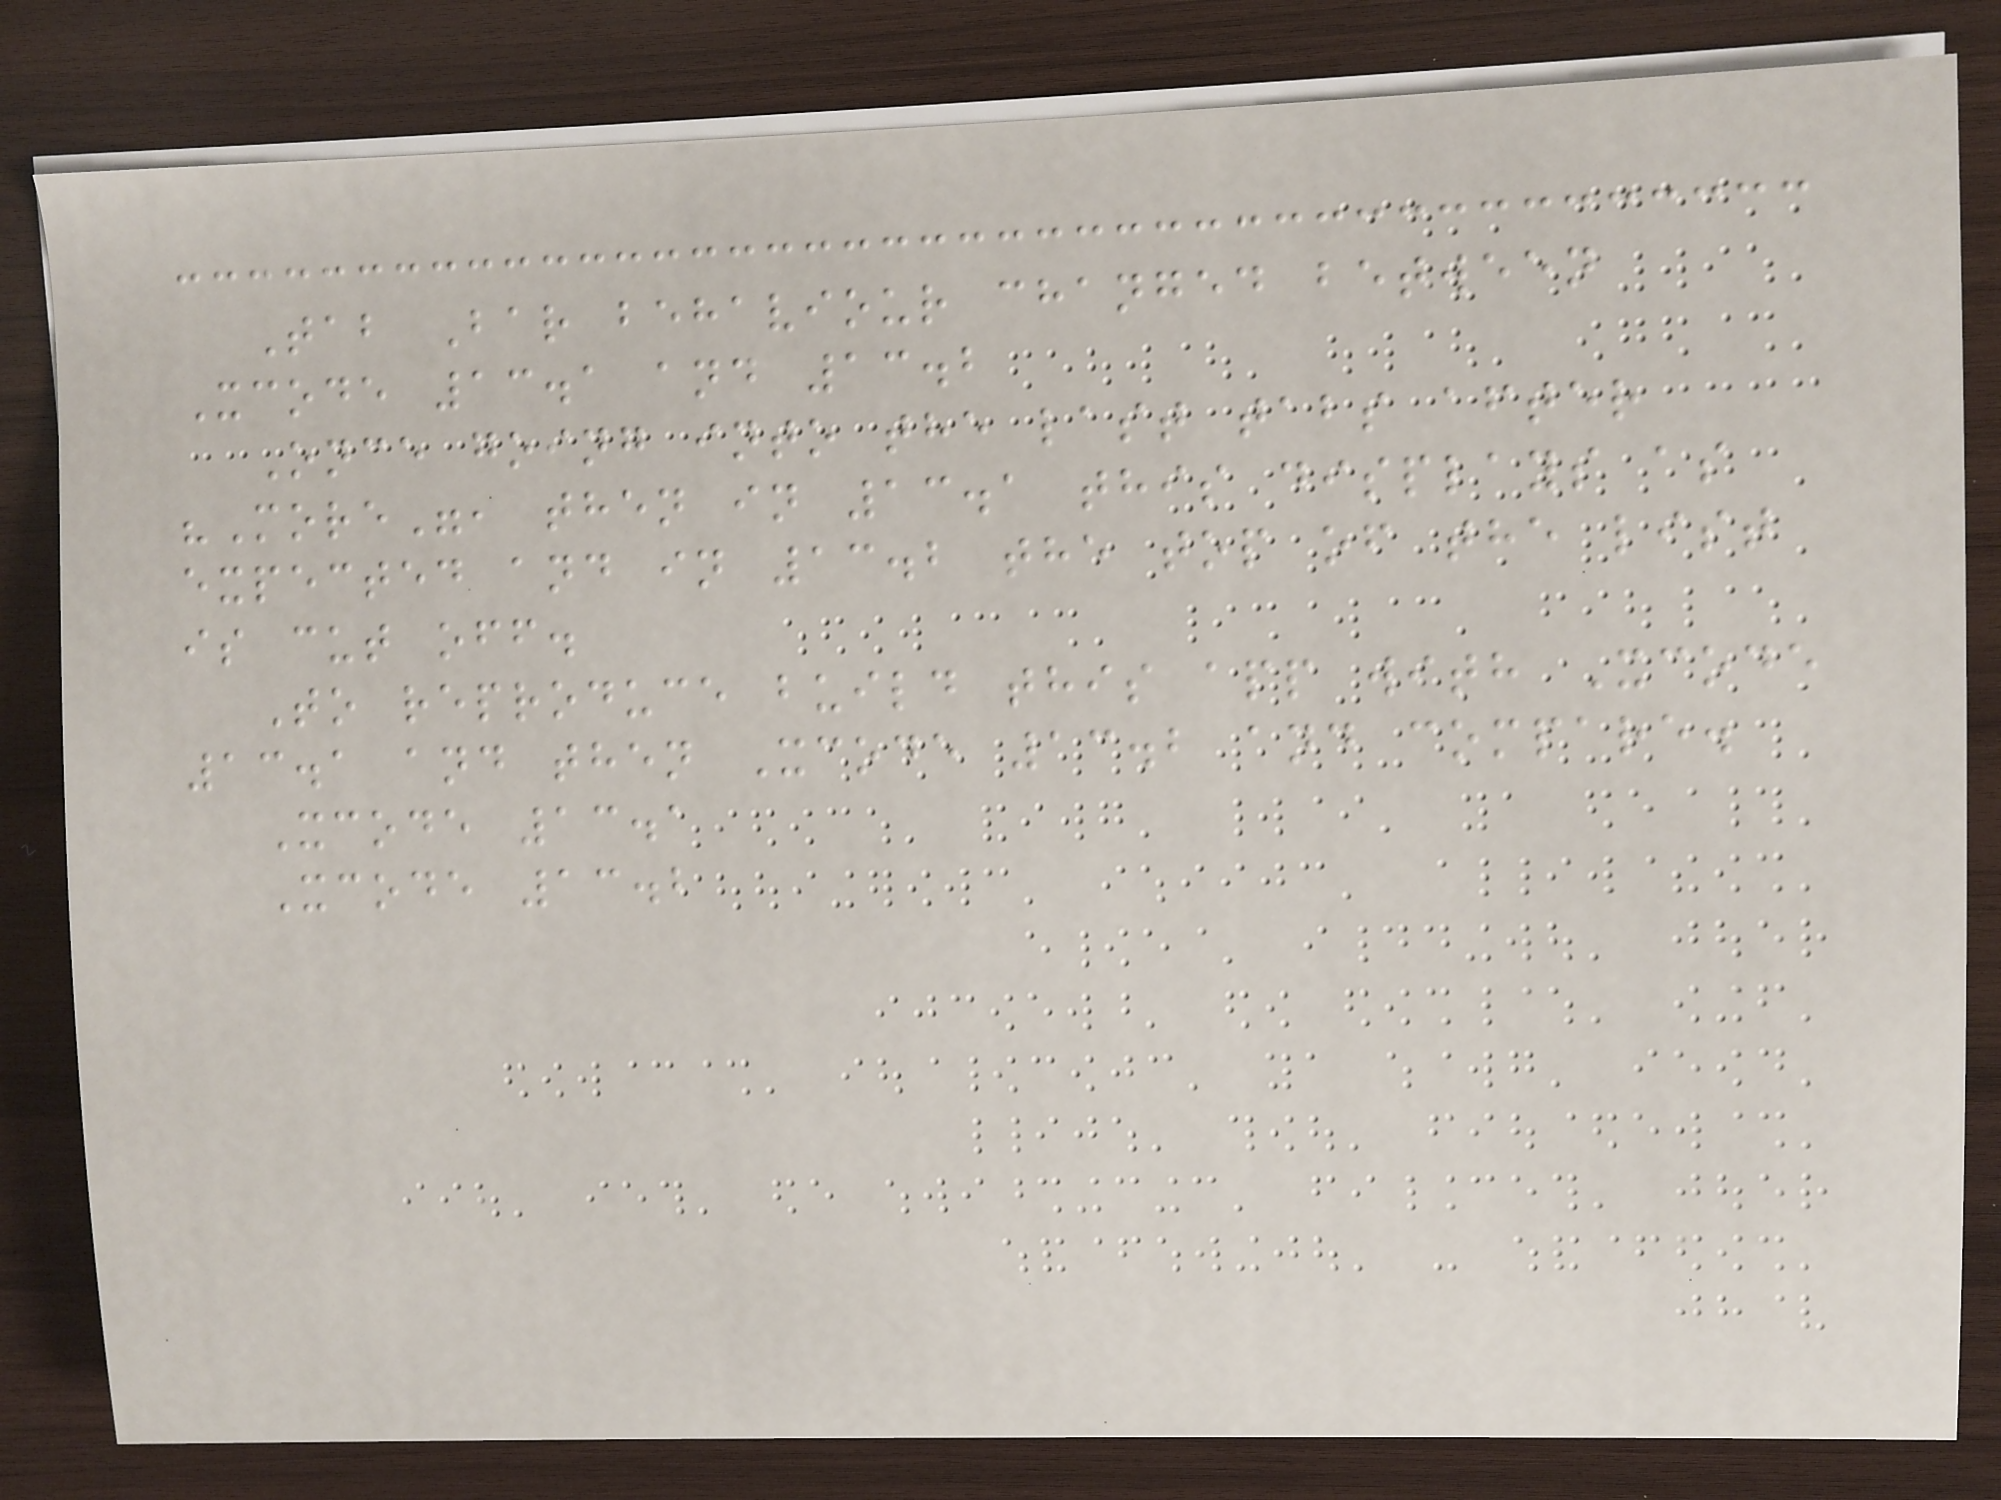Tab Bar behaviour changed between
Xcode 13.1 and 13.2
Once going into the last tabs after
"More", then in 13.1 this displays as
expected and in 13.2 the top of the list
is cut off.
To reproduce build this app with Xcode
13.1 and then Xcode 13.2 and compare.
Xcode 13.1
Xcode 13.2
